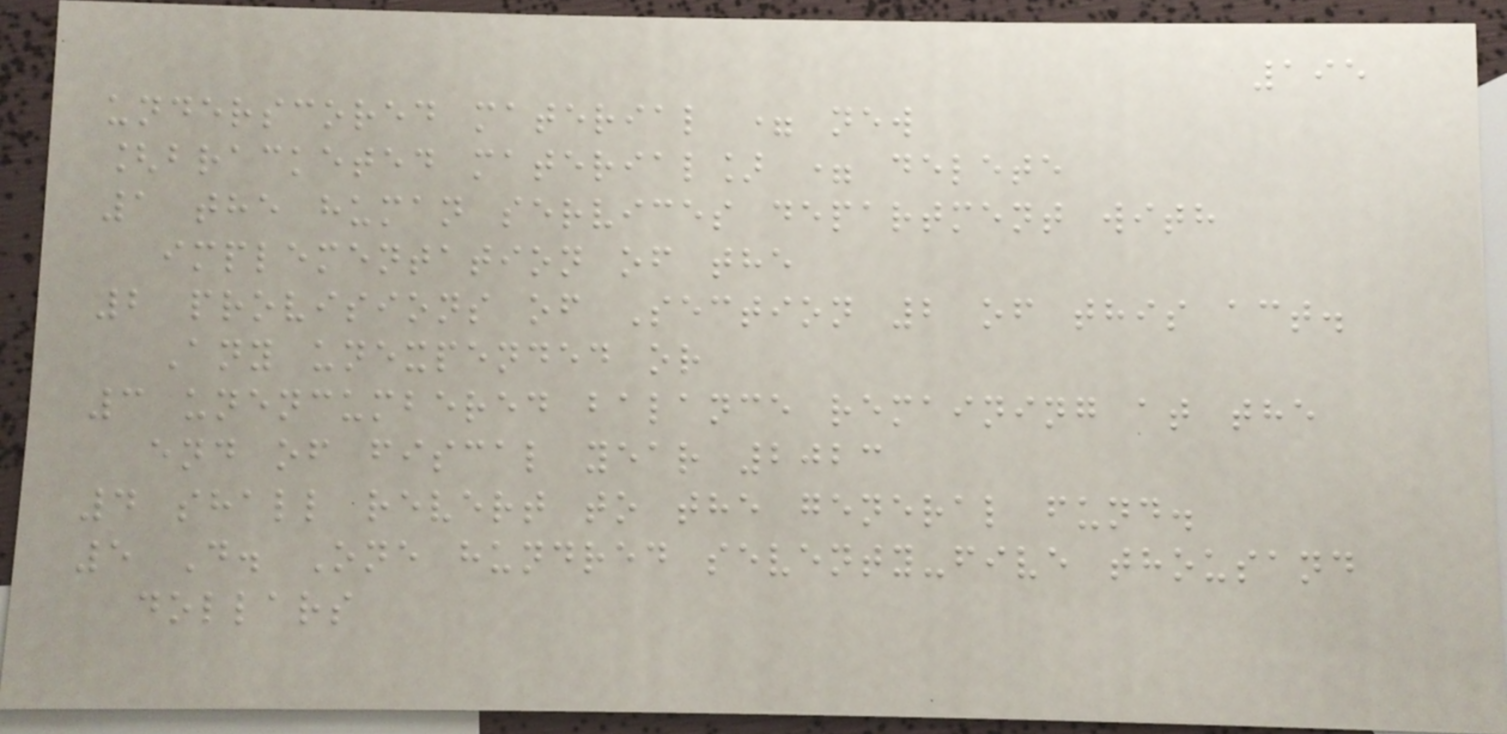195
underscored material = new
[bracketed material] = delete
1 the human services department with
implementation of the
2 provisions of Section 2 of this act.
Any unexpended or
3 unencumbered balance remaining at the
end of fiscal year 2023
4 shall revert to the general fund.
5 D. One hundred seventy-five thousand
dollars
